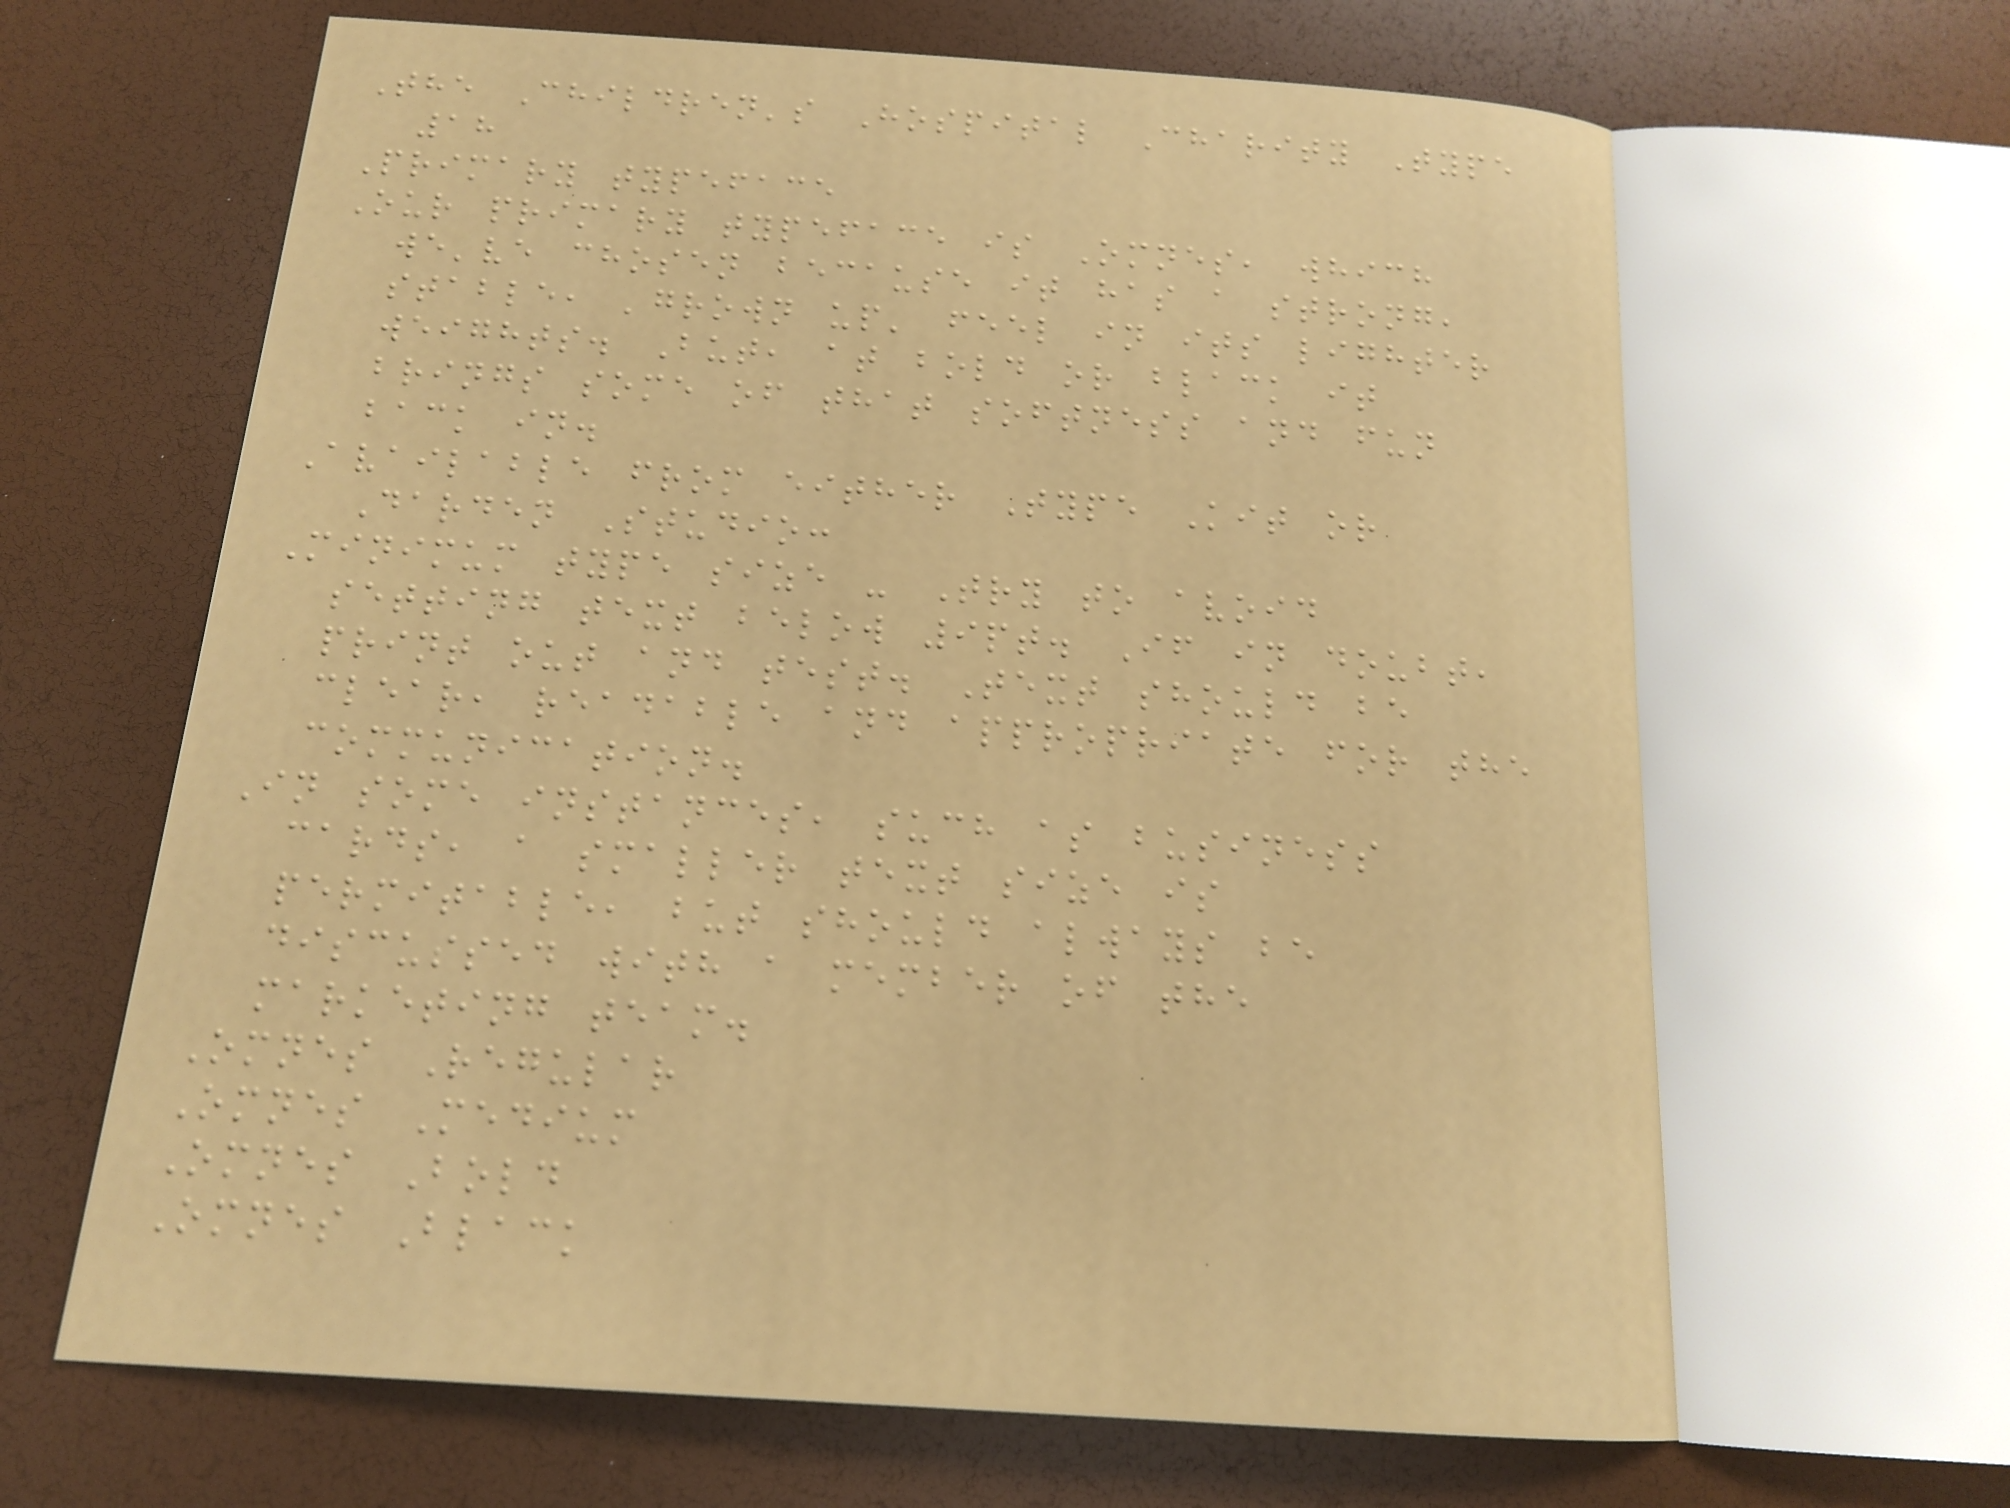The Children's Hospital Charity Type
18
Primary typeface
Our primary typeface is Omnes, which
we've chosen because it has a strong,
stable, 'grown up' feel in its lighter
weights. But, at bold or black it
brings some of that softness and fun
back in.
Available from either Type Kit or
Darden Studio:
Minimum type size - Try to avoid
setting text below 9pt. If in doubt,
print out and test. Text should be
clear, readable and appropriate for the
communication.
In some instances, such as business
cards, a smaller text size is
permitable, but should always be
discussed with a member of the
marketing team.
Omnes Regular
Omnes Medium
Omnes Bold
Omnes Black
